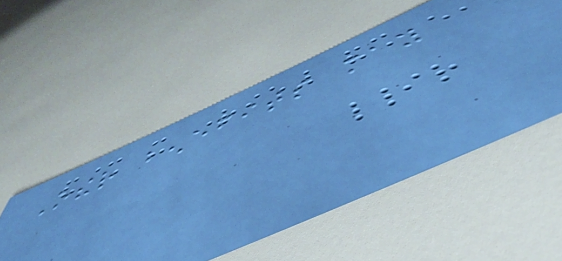Other benefits may
